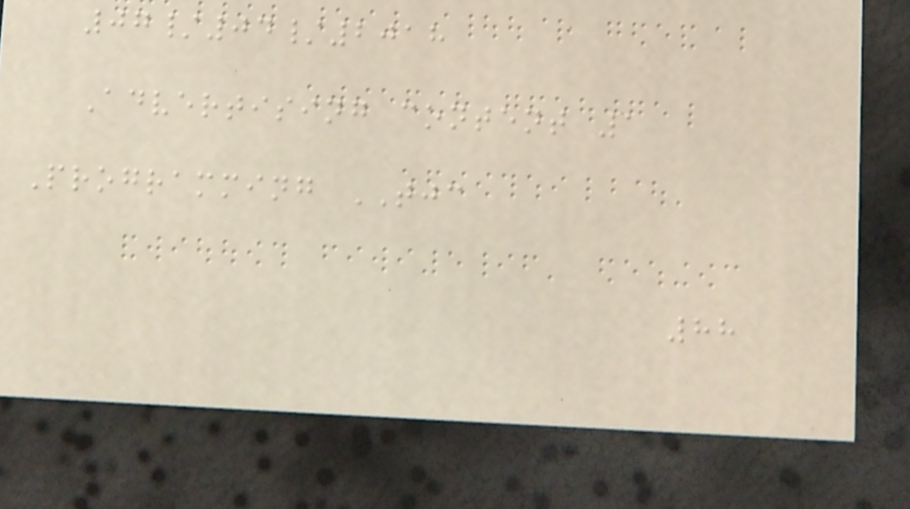07/04/2018
Advertising content 1
Programming TJC
88
